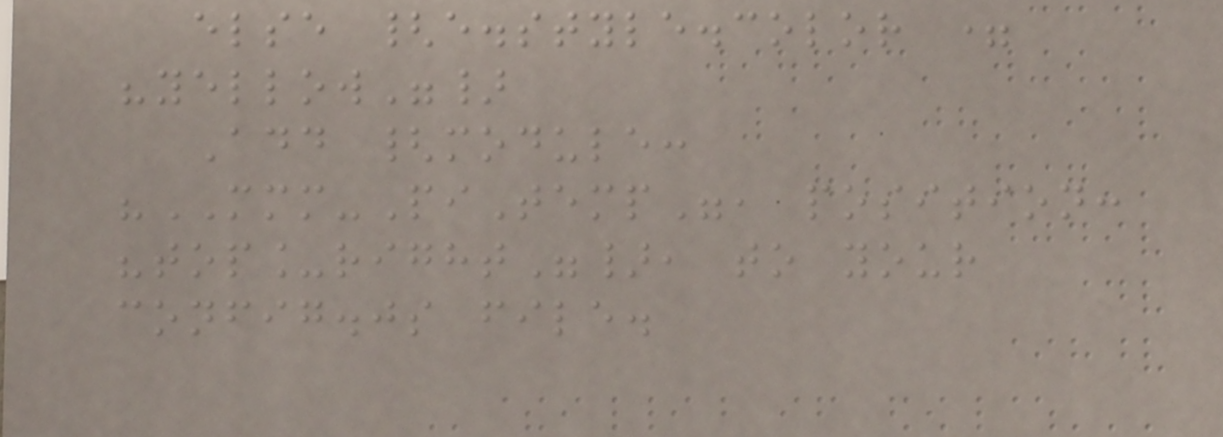else {e.style.color =
"yellow"}
Add {module:
"MMM-PiTemp", position:
"top_right"}, to your
config.js file.
